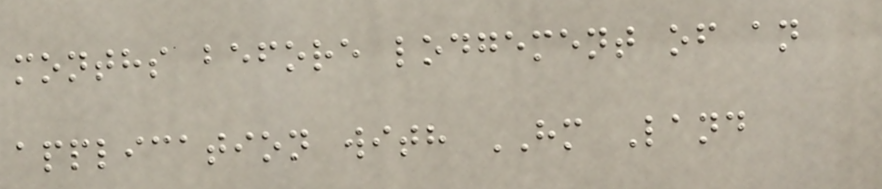months before lodgement of an
application with HM Land
